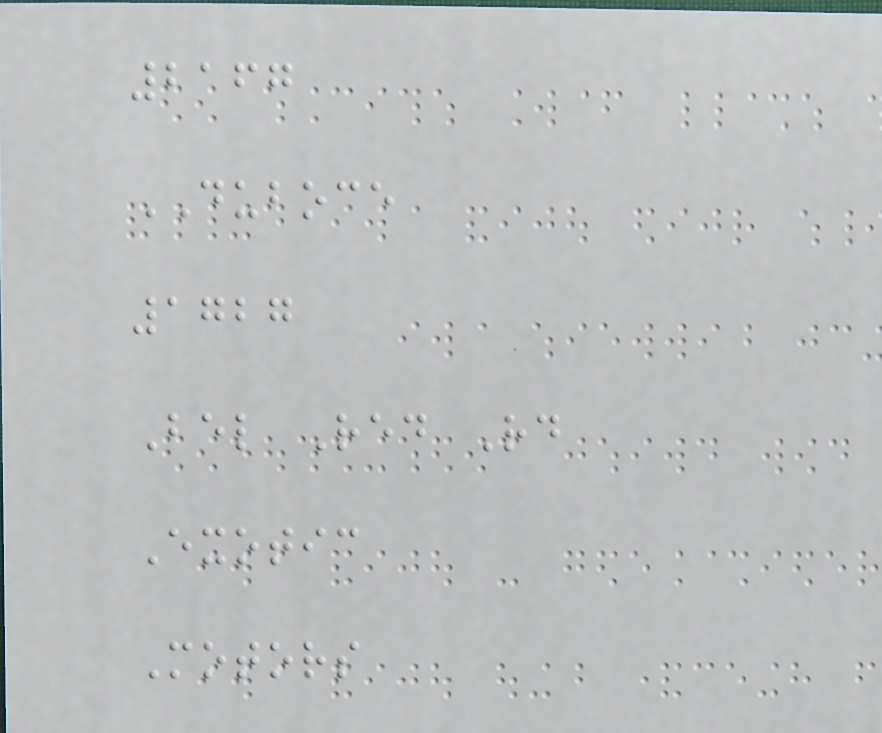2167
DUBOCE
1727
Bel Red Rd
Exotic
Motors
